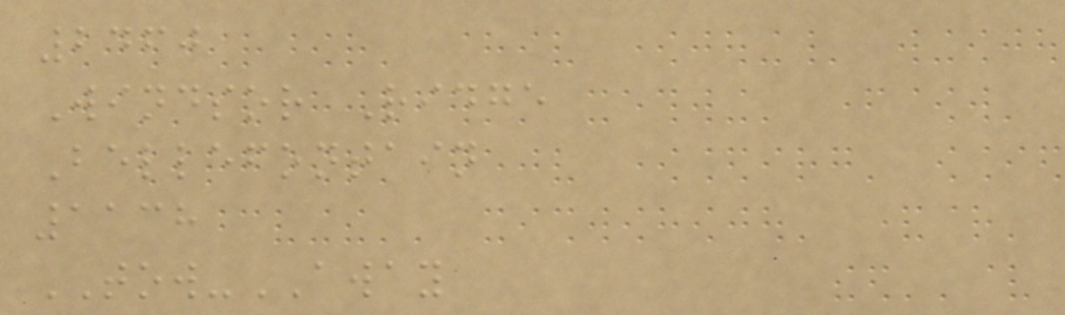2460
Windsor Ridge
Bellefontain
1138
TOW-AWAY
